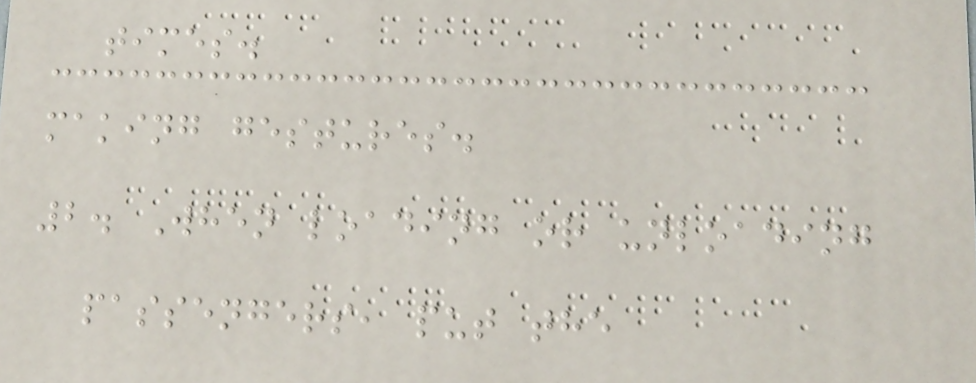times.
making gestures.
2. When loading or unloading
passengers, put the
